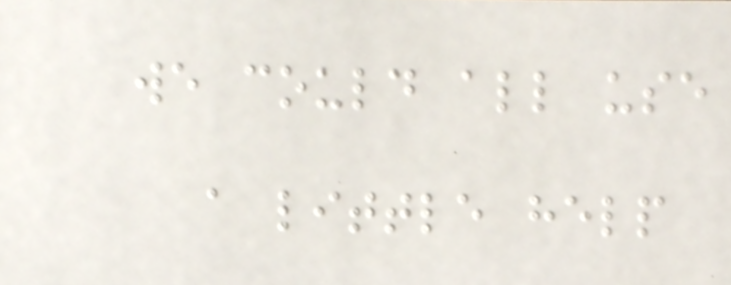we could all use
a little help
